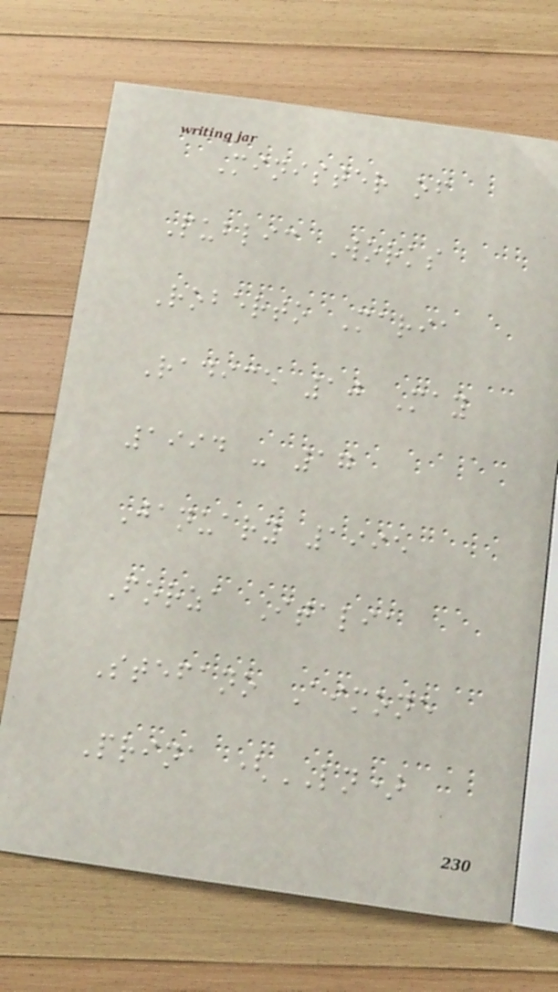Minister of
Public Works
Roberto Maria
Radice 10 May
1994 - 17
January 1995
Forza Italia
Stefano Aimone
Prina (LN)
